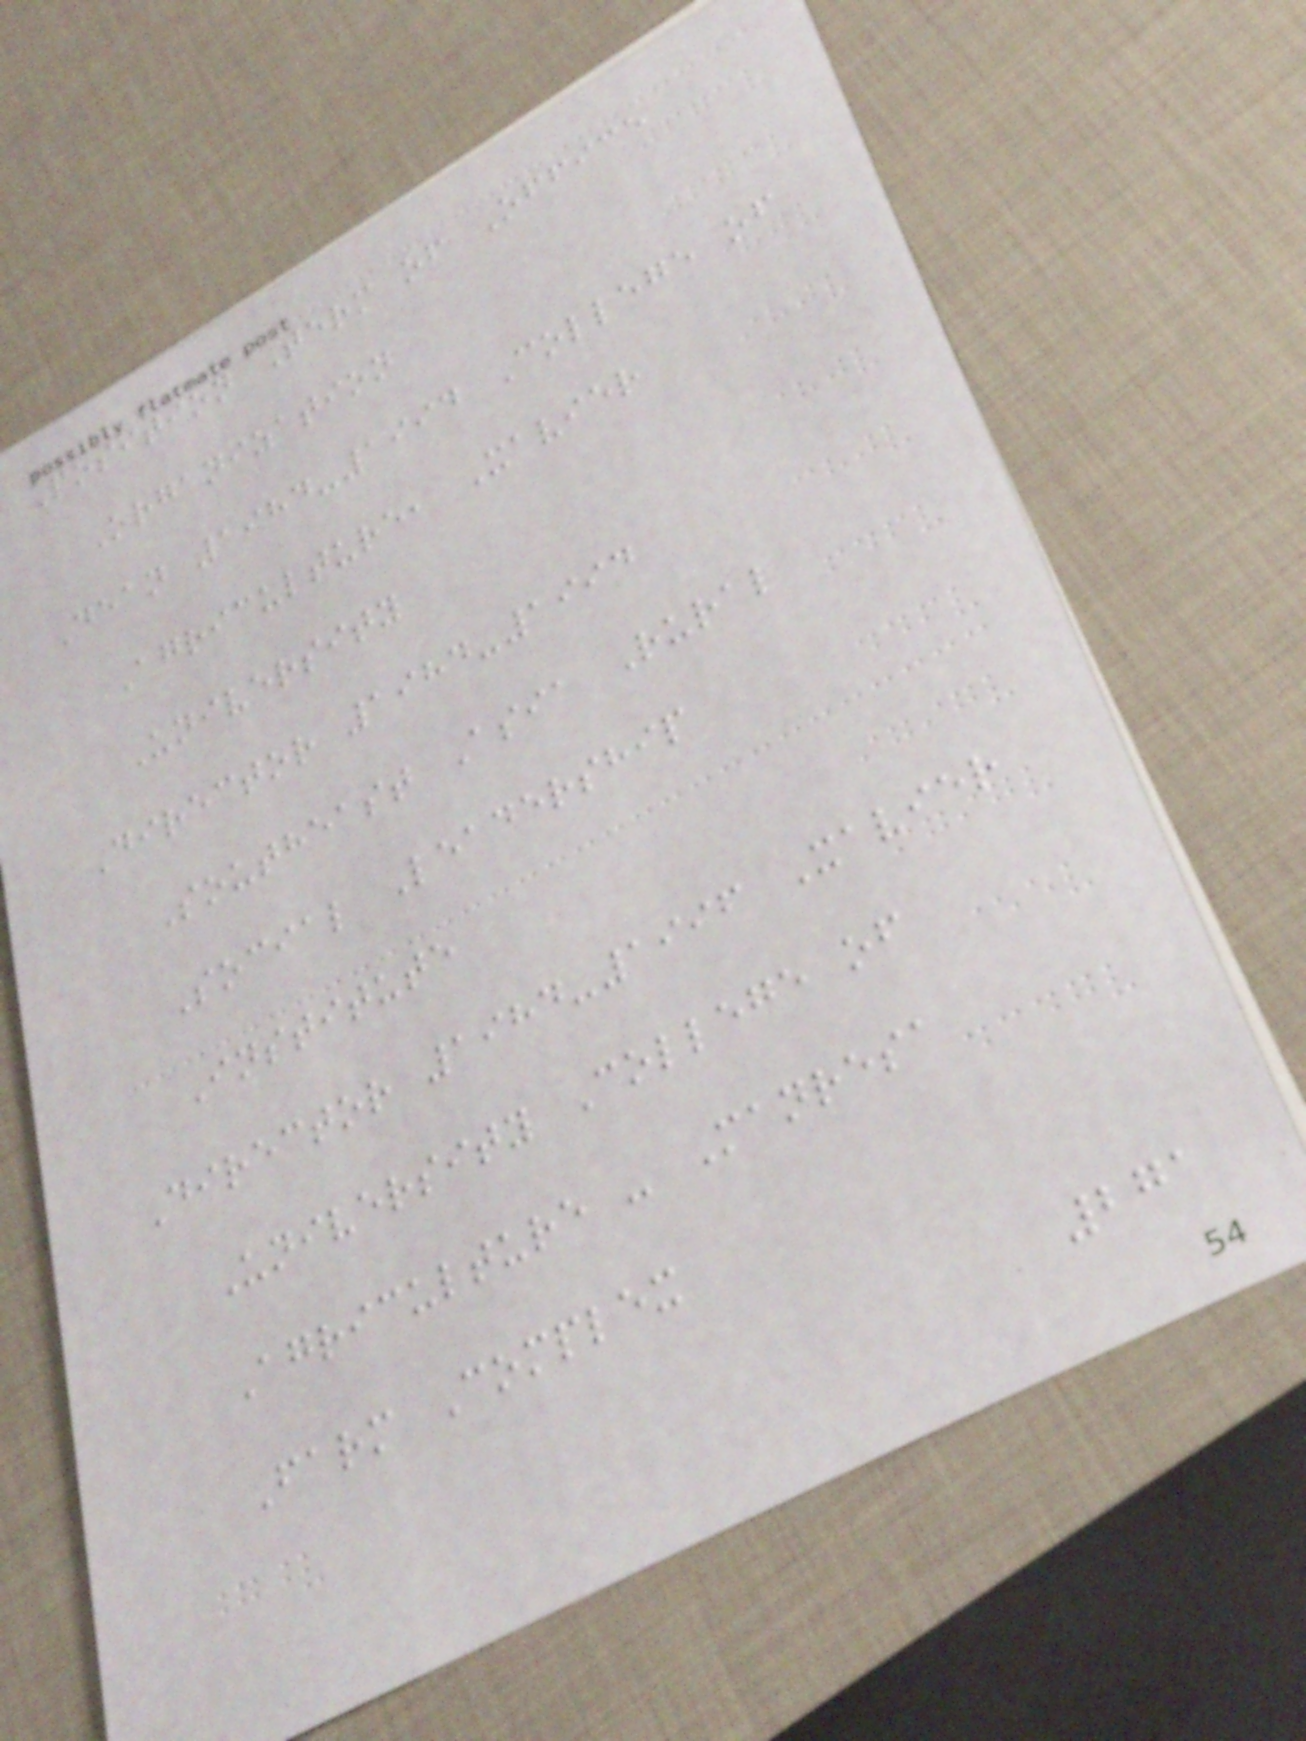Position Term of Office
Organization
Dean 1984-1994 College of
Agriculture, Xavier
University
Director 1984-1994
Southeast Asia Rural
Social Leadership
Institute
Director 1984-1996 Xavier
University College of
Agriculture - Manresa
Farm Complex
271
